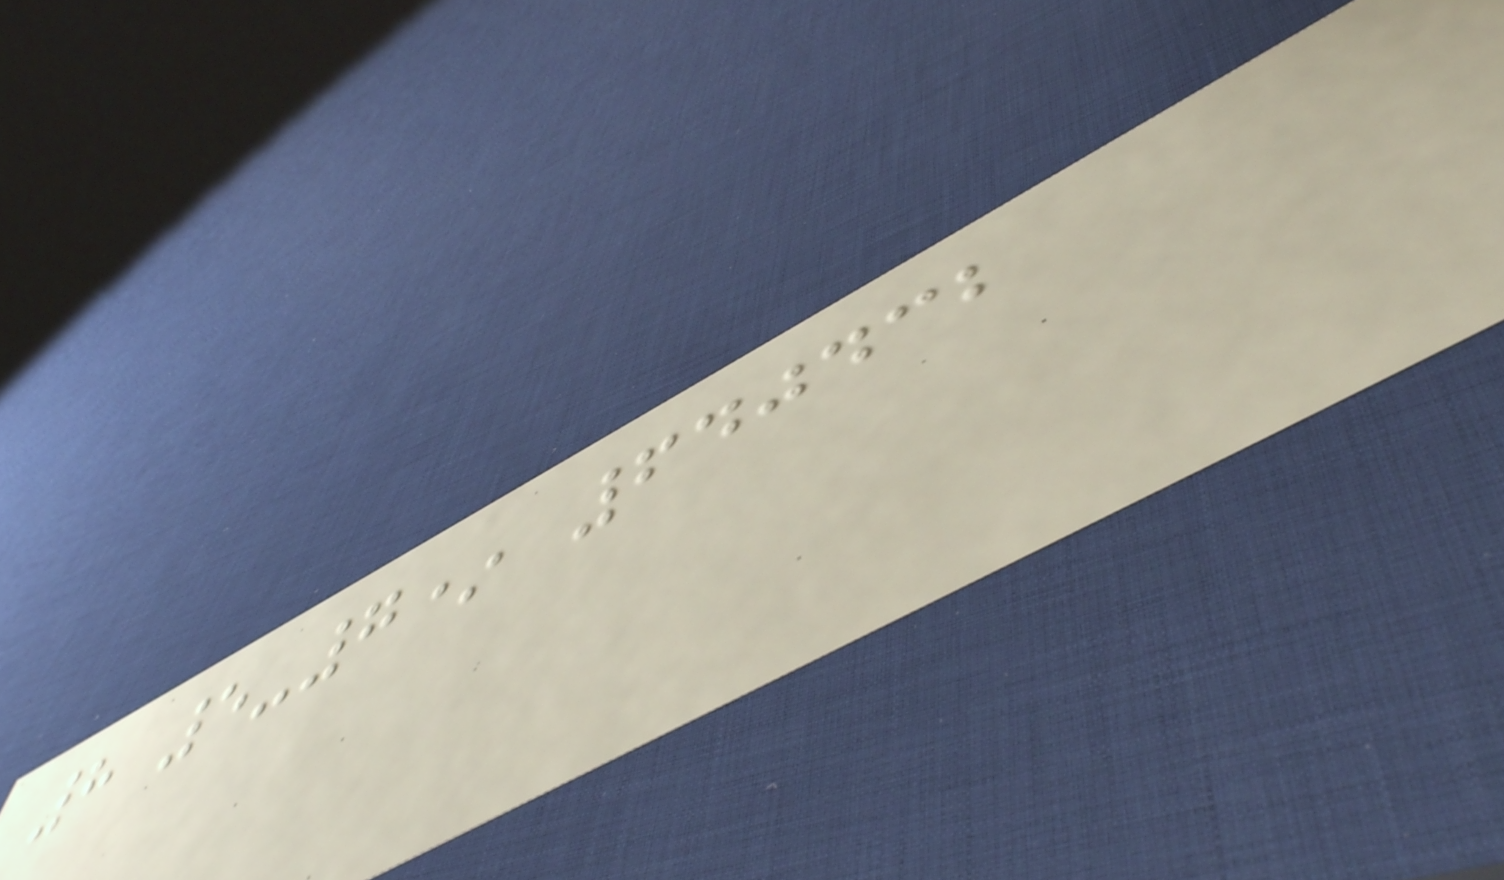8 5-7* 640432
